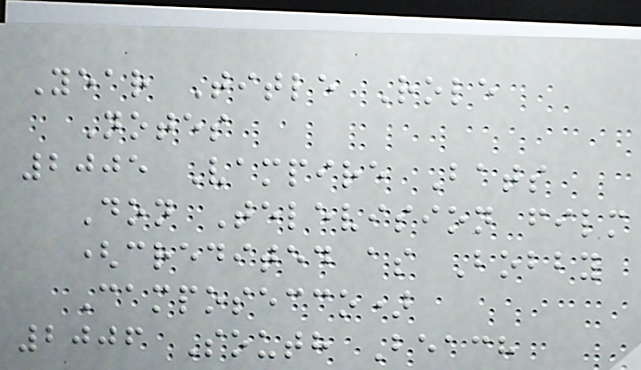Year Title Role
Notes
2005 Vampire Bats
Don Television film
(credited as Bobby
Camposecco)
2006 South Beach
